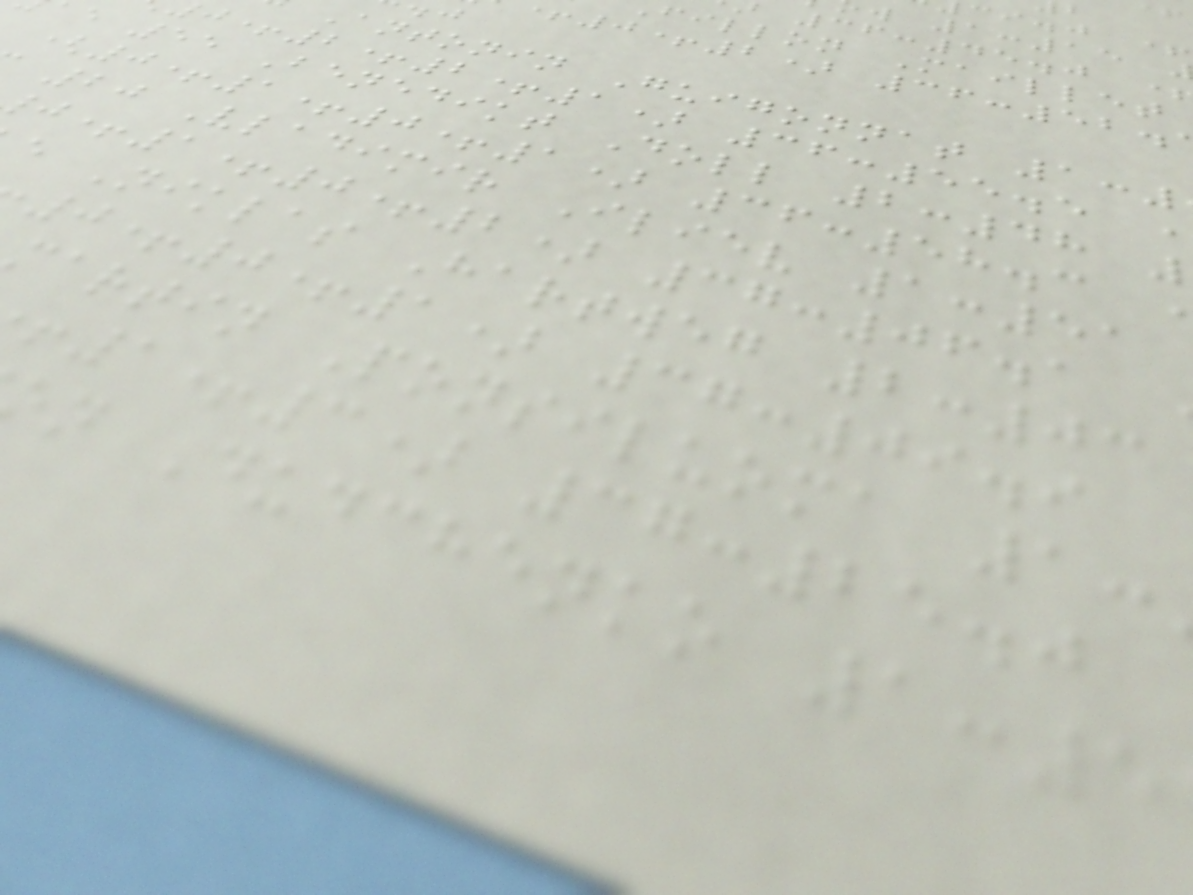fillon Maillet
0+2) 36:52.
Antonin Guigonnat 1:
+2+2+1) 36:55.5
e 55 Benedikt Doll 2:48
(0+1+0+1) 36:58.3
20 Vladimir Iliev 1:51
+1+0+2) 37:06.1
e Niklas Hartweg 2:03
0+0+1) 37:09.9
martin Ponsiluoma 1:
1+3) 37:25.0
n Dudchenko 1:5
